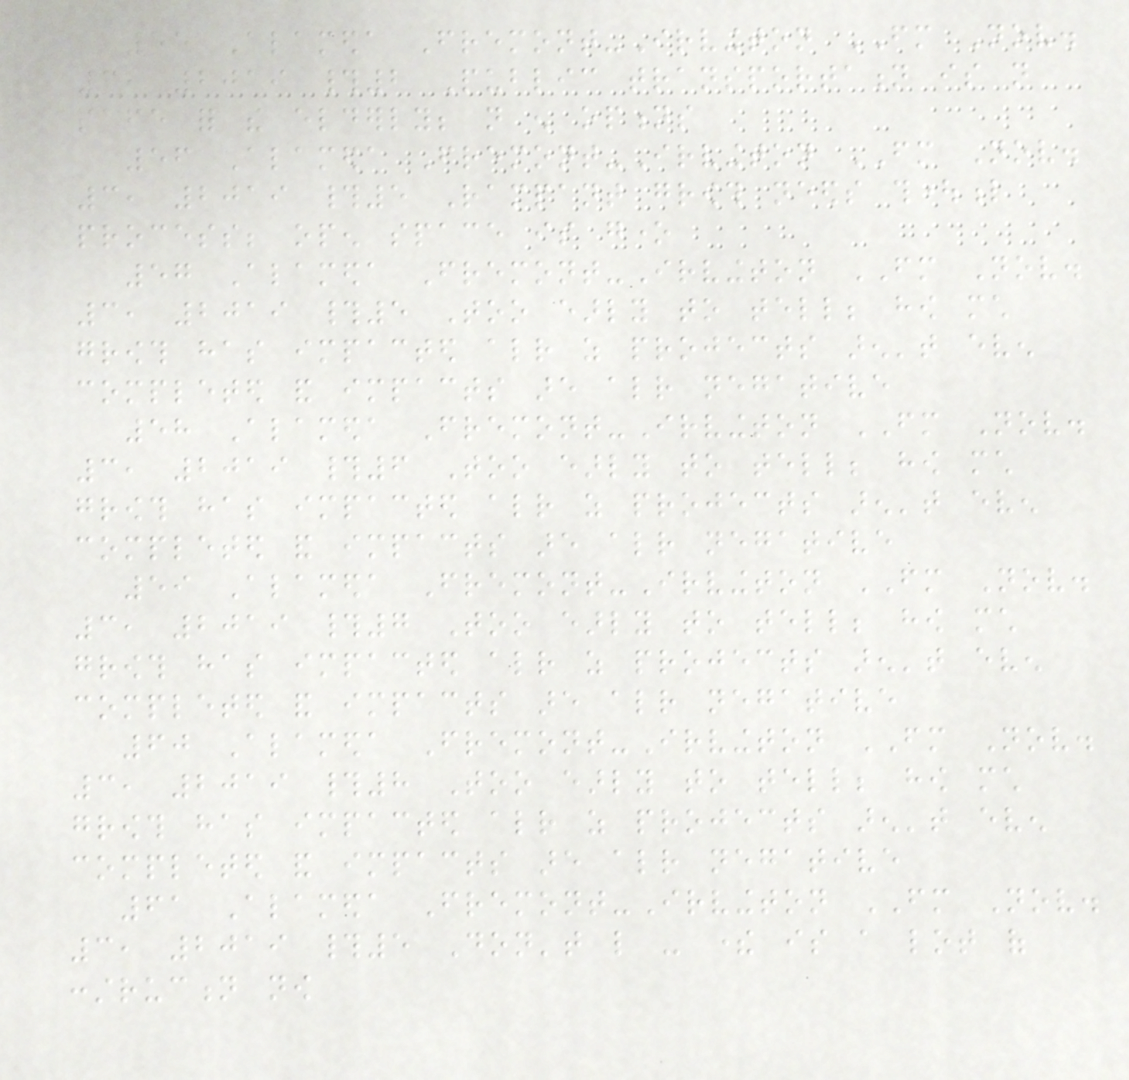55 Alameda Fremont-Irvington FM Nov.
3, 2019 #2 Public transportation is not
safe for the elderly; not enough options
56 Alameda Fremont-Irvington FM Nov.
3, 2019 #5 Rampant growth needs thoughtful
process; open space is gone
57 Alameda Fremont-Irvington FM Nov.
3, 2019 #5 Too early to tell; how much
growth has impacted already as projects aren't even
completed and impacts are already negative
58 Alameda Fremont-Irvington FM Nov.
3, 2019 #6 Too early to tell; how much
growth has impacted already as projects aren't even
completed and impacts are already negative
59 Alameda Fremont-Irvington FM Nov.
3, 2019 #7 Too early to tell; how much
growth has impacted already as projects aren't even
completed and impacts are already negative
60 Alameda Fremont-Irvington FM Nov.
3, 2019 #8 Too early to tell; how much
growth has impacted already as projects aren't even
completed and impacts are already negative
61 Alameda Fremont-Irvington FM Nov.
3, 2019 #5 Don't like - there is a lot of
construction now
